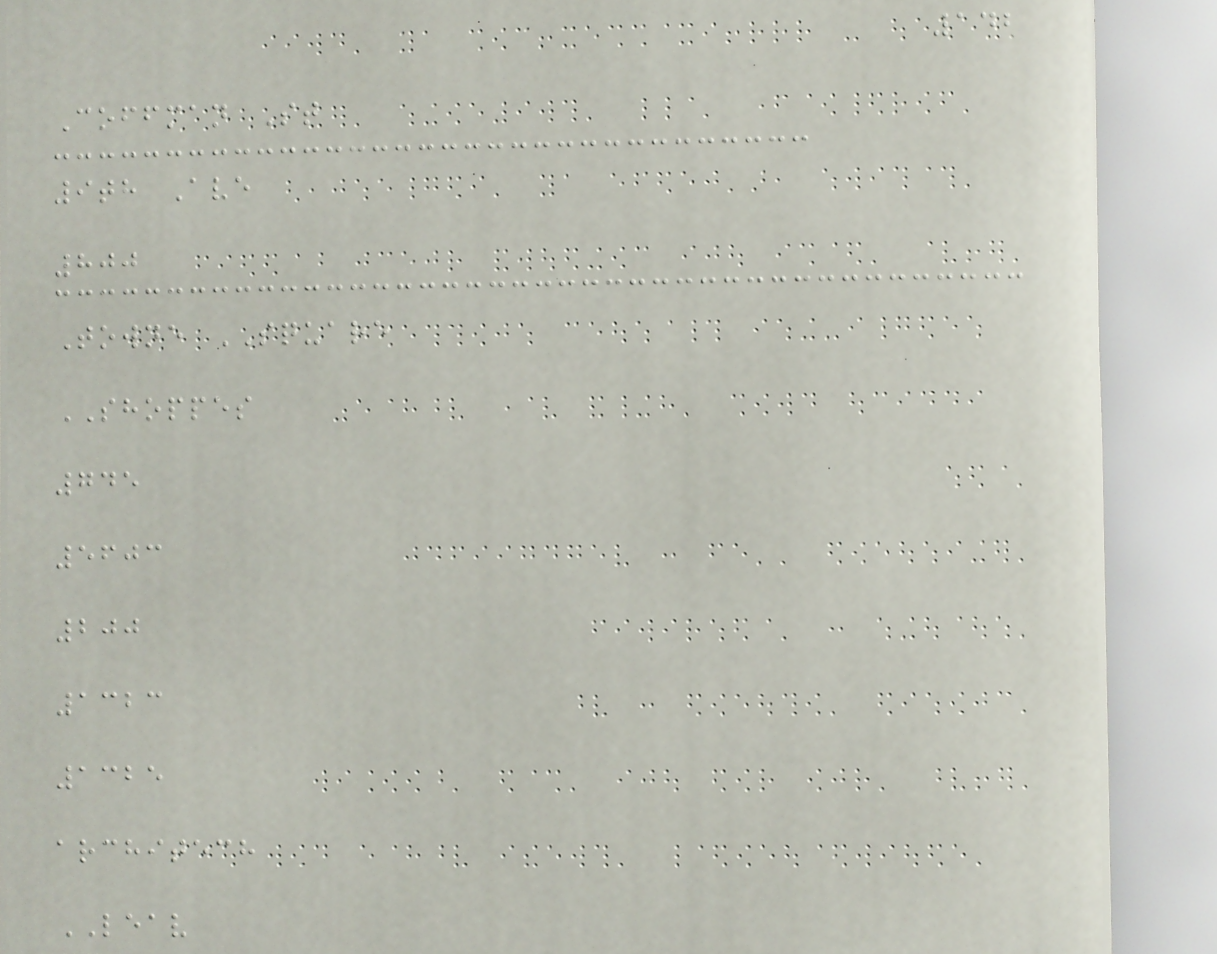142
Coffman St
9th Ave
800
Towne SQUARE
SHOPPES
745
5603
200
1323
1325
architech
LEAV
